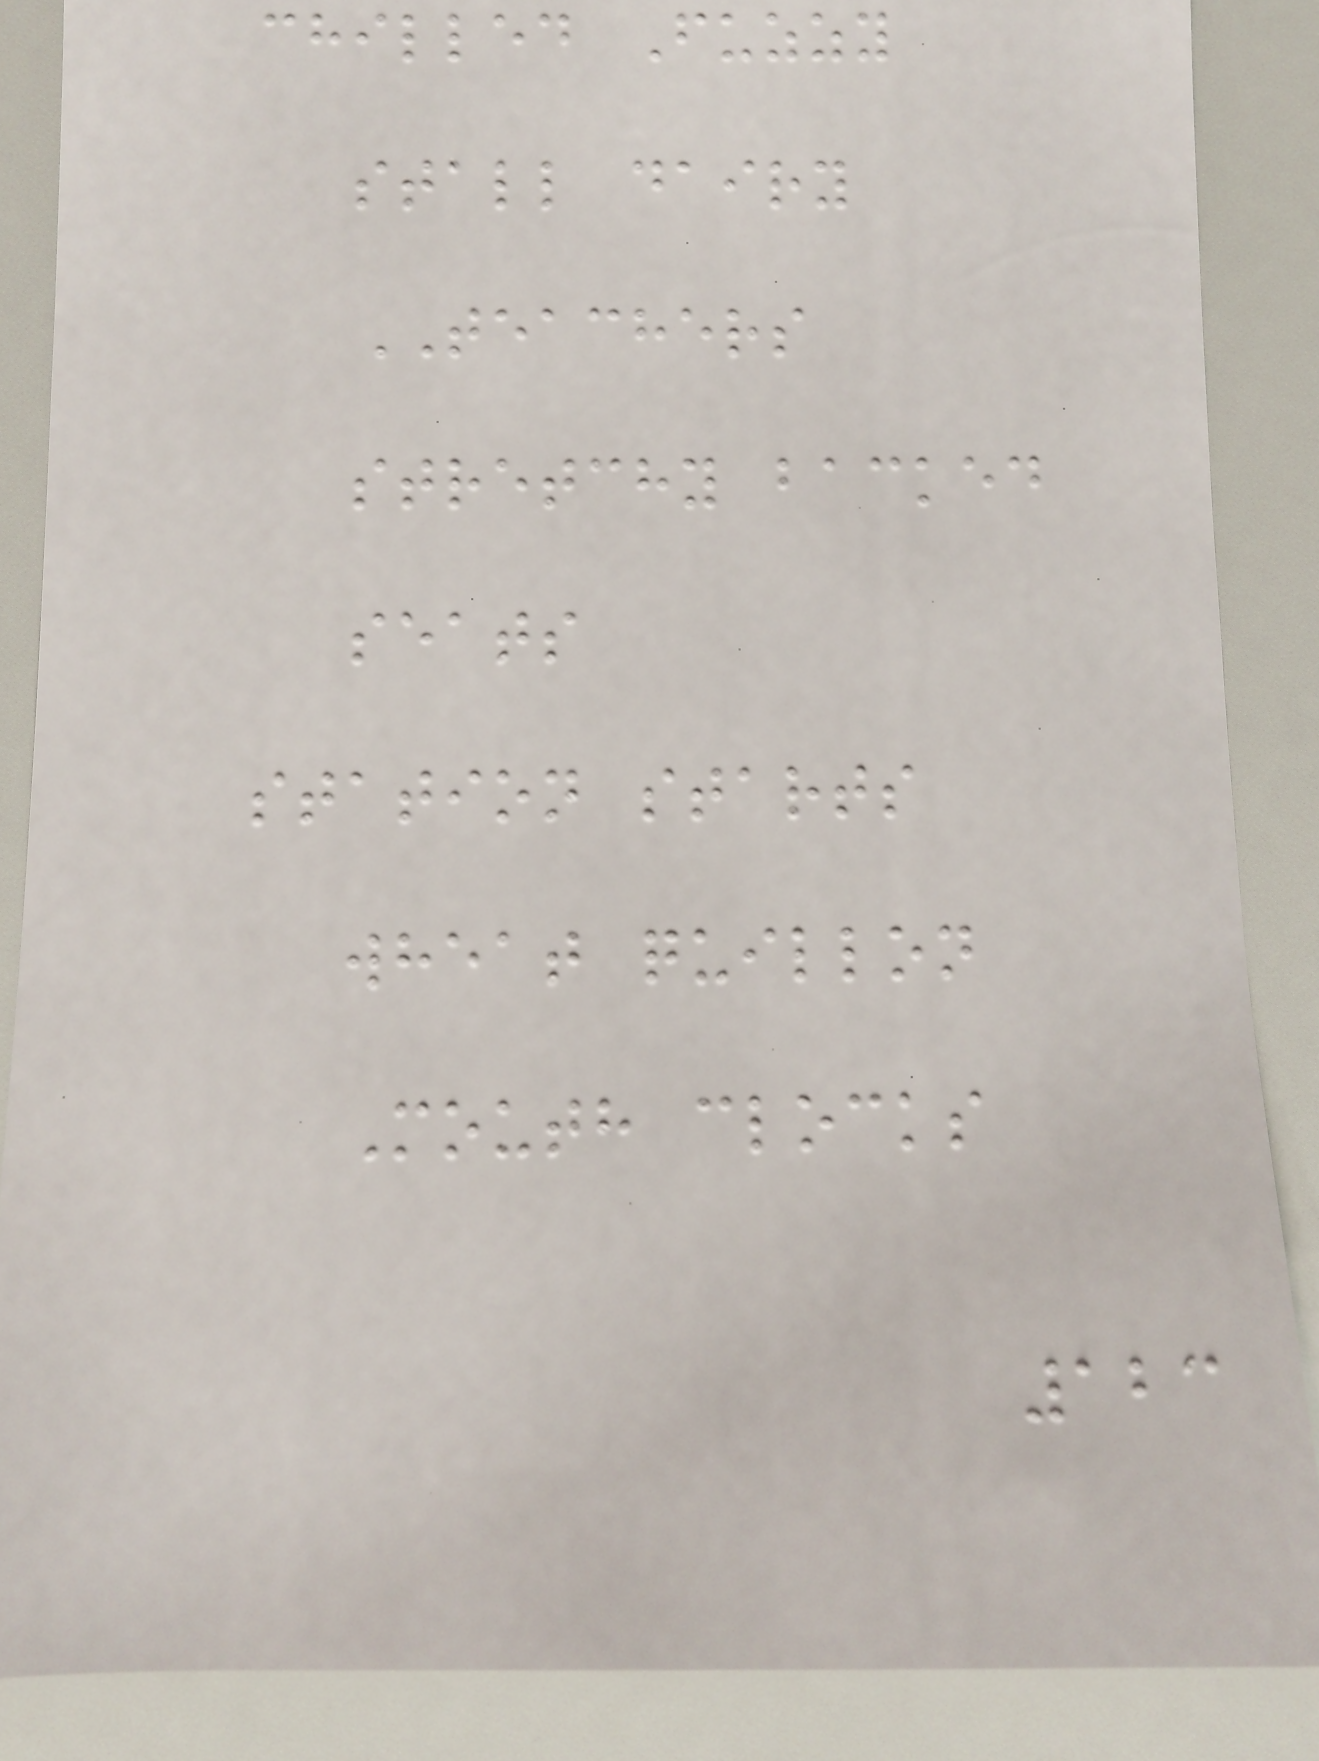chilled Fuzzy
stall dairy
TEACHERS
stretchy backed
seats
station starts
wheat quillon
Mouth clocks
123
